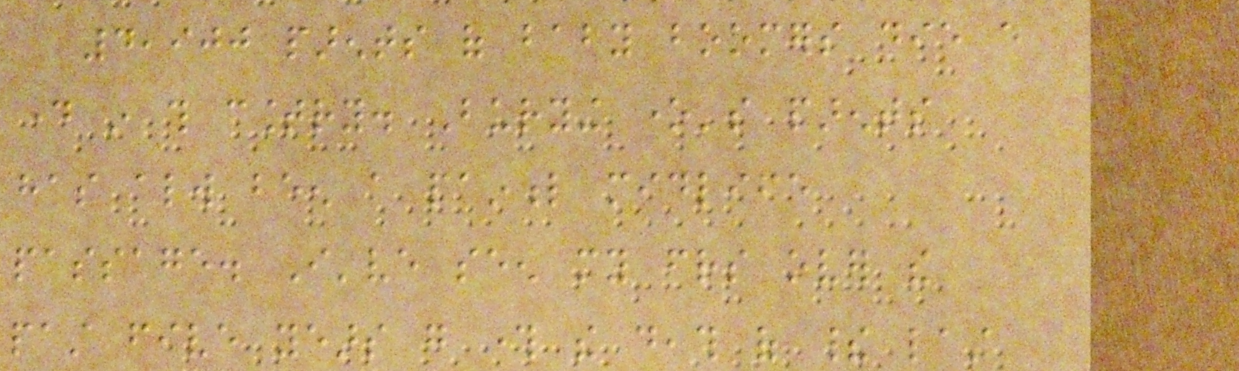4,900 parents of baby boomers die every
day in this country. Burying one's parents
has always been a painful midlife
passage. I've seen my friends over the
past five years go through the death of their last
